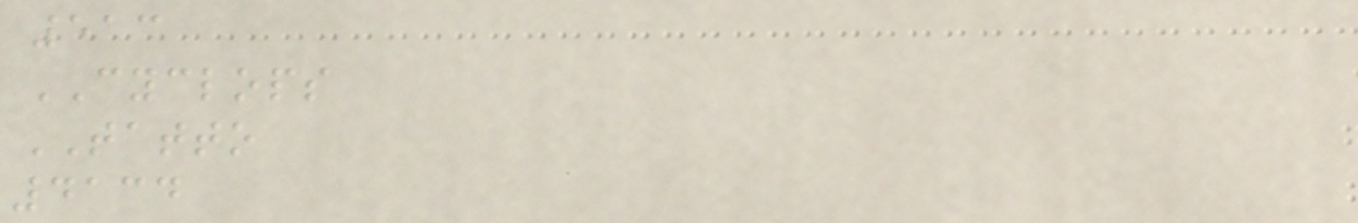513
CYCLOPS
TATTO
4134
